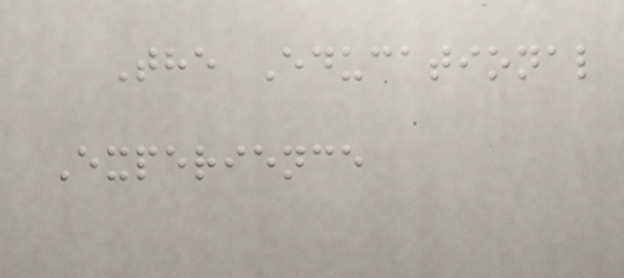The Educational
Experience
